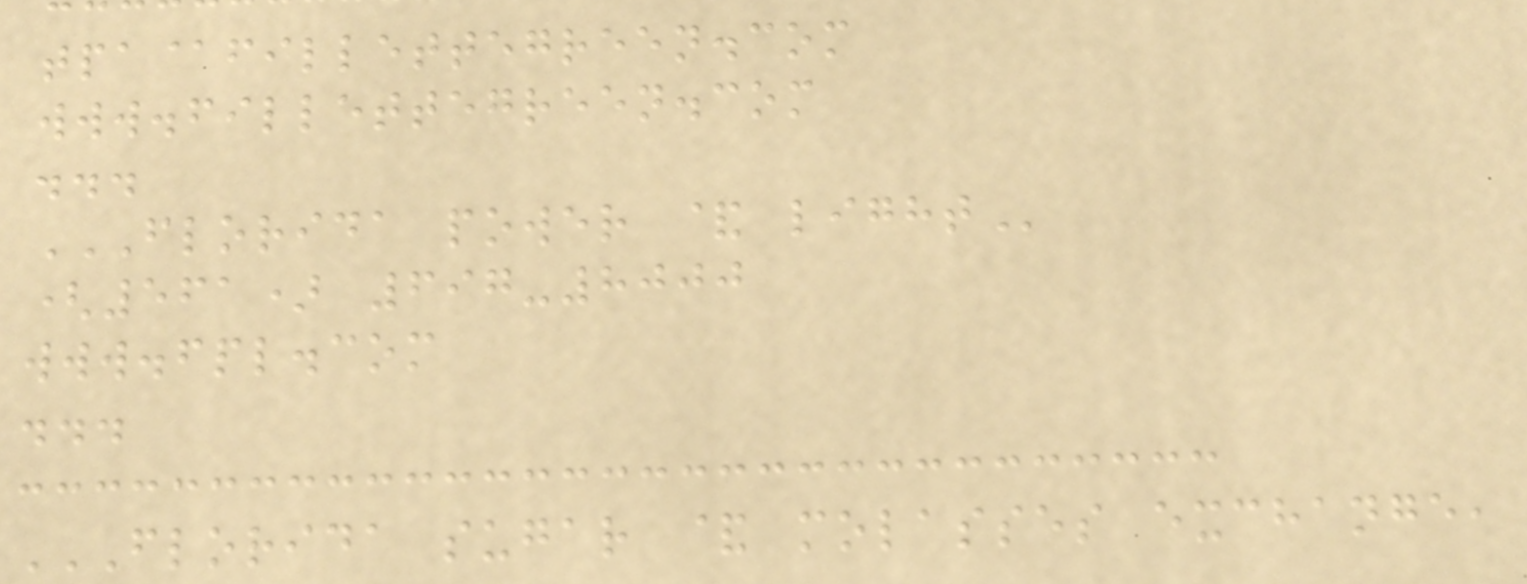tpa@fillettegreen.com
www.fillettegreen.com
...
FLORIDA POWER & LIGHT
(561) 697-8000
www.fpl.com
...
FLORIDA SUGAR & MOLASSES EXCHANGE,
